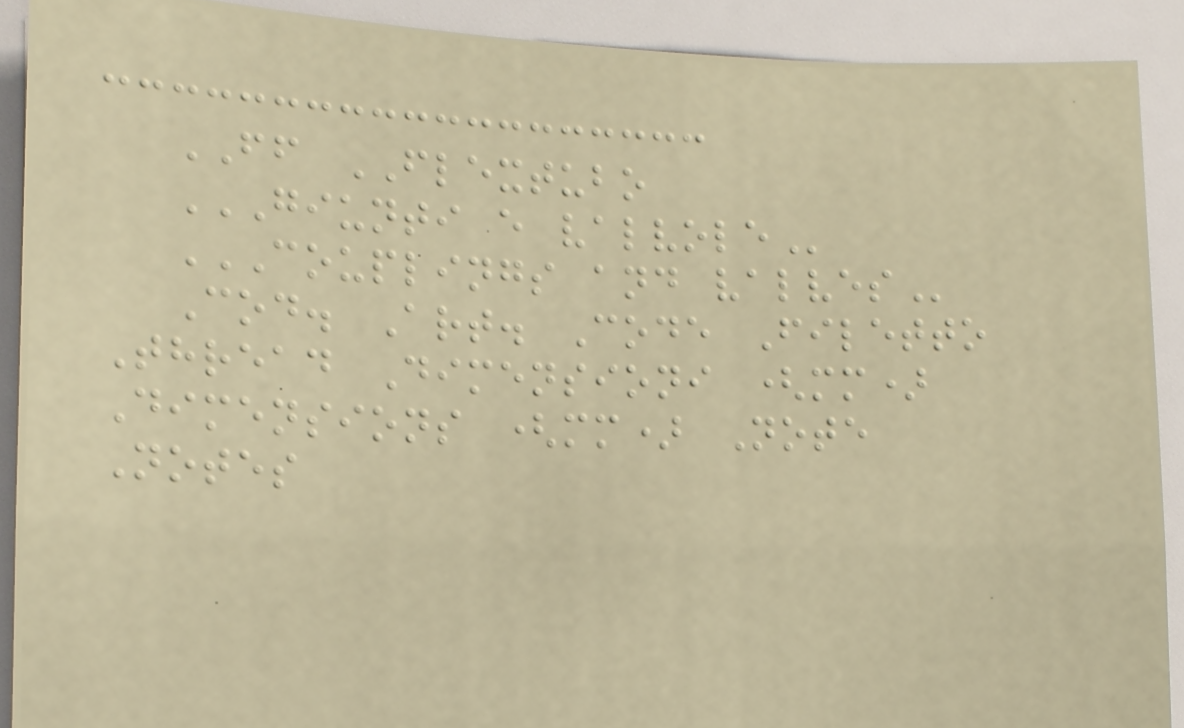FF FLEXTUBO
GIUNTI E VALVOLE
COUPLINGS AND VALVES
Cod. Art. Code Filetto
Thread Dimensioni (mm)
Dimensions (mm) Note
Notes
